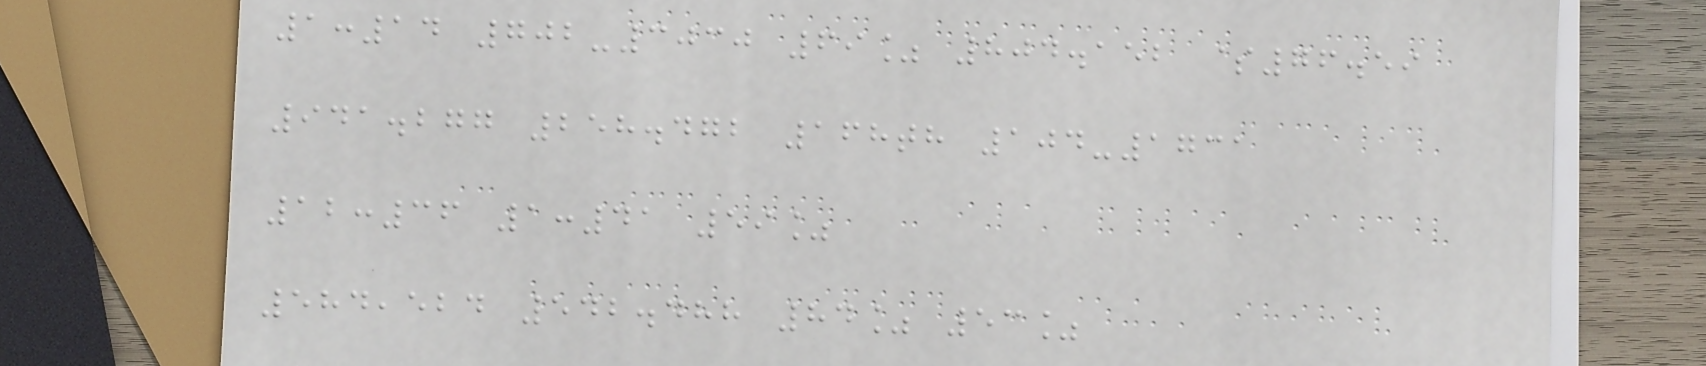1:14 702-3030 69% 804.152 $76.59
941.277 258.472 168th 104-1731
12:36 1:41 59%
584,524 542.488 84% 53%
